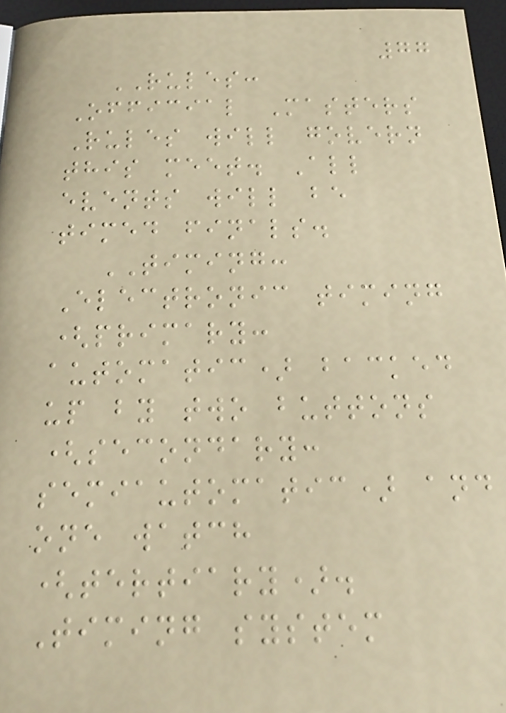77
RULES:
Official Masters
Rules will govern
this meet. All
events will be
timed finals.
TIMING:
Electronic timing
(primary:
automatic) backed
up by two buttons
(secondary:
semiautomatic) and
one watch
(tertiary).
Timing system
